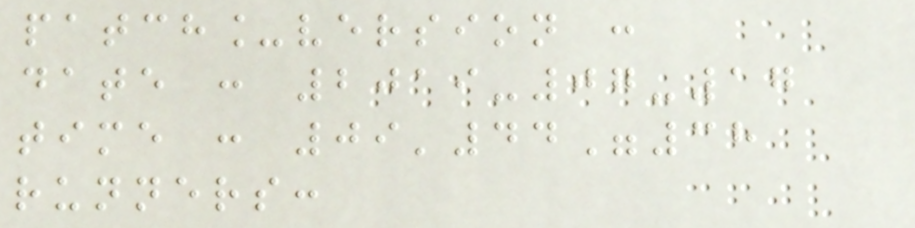patch_version :
date : 2019-07-17
time : 09'44"38
runners:
